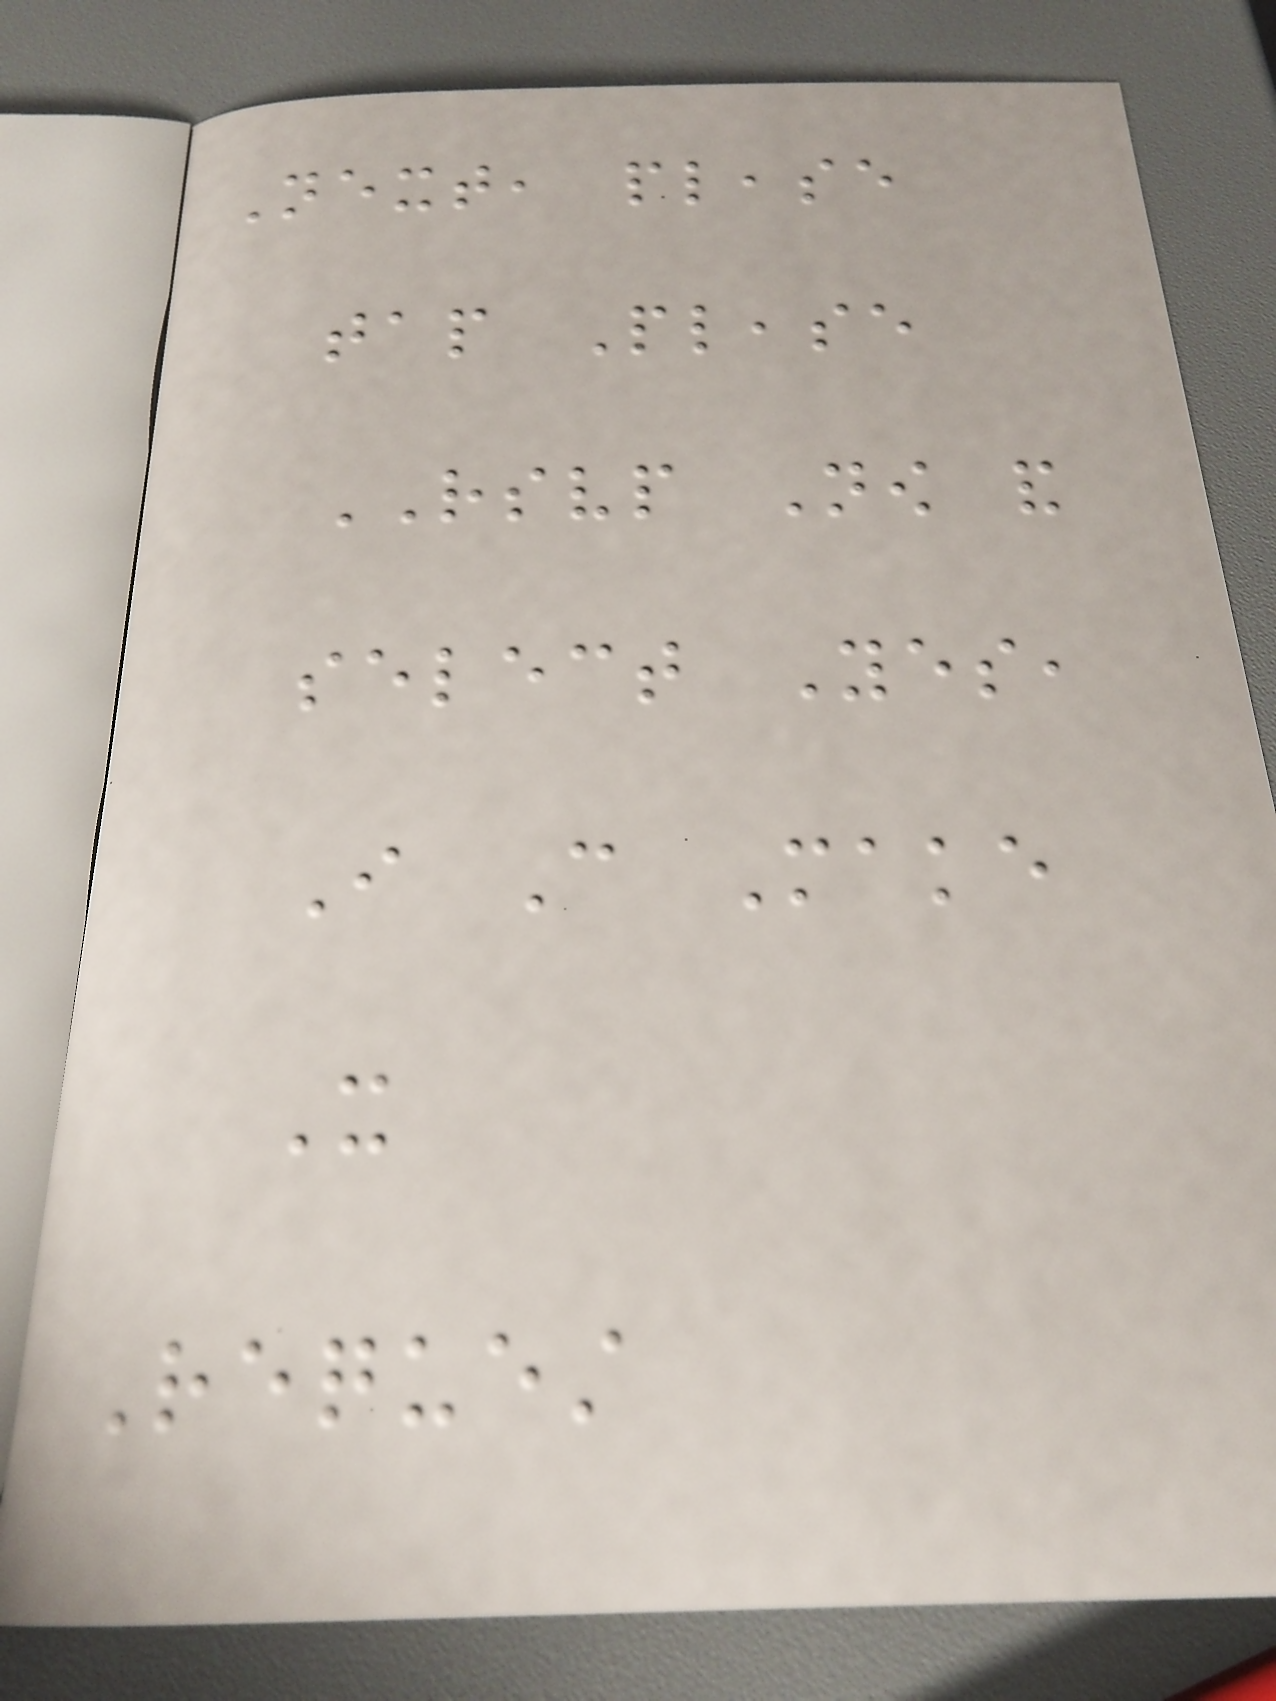Next, please
tap Please
RSVP Now and
select Yes,
I Can Make
It
Request
